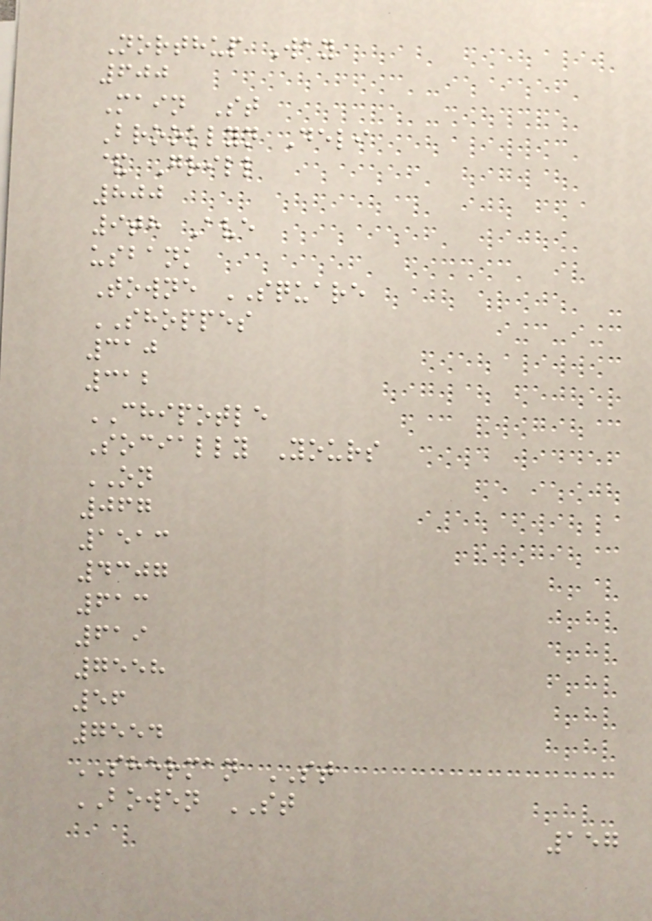Northup Way
600
Main St
Brooklyn Deli
& Grill
800
9th Ave
usbank
Towne SQUARE
SHOPPES
310
312
CHIPOTLE
Socially Yours
ON
067
1513
4307
613
619
7558
56
7554
SHERMAN ST
BOWEN ST
157
